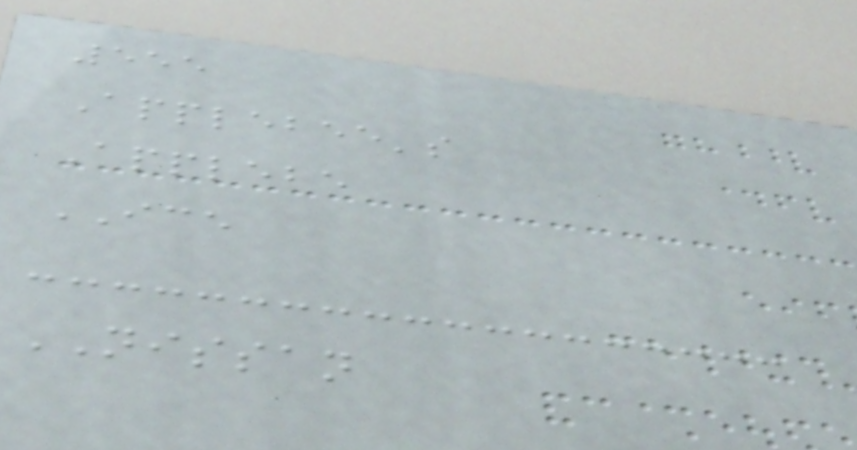555
Applebee's
Applebe
ICE
NISSAN
